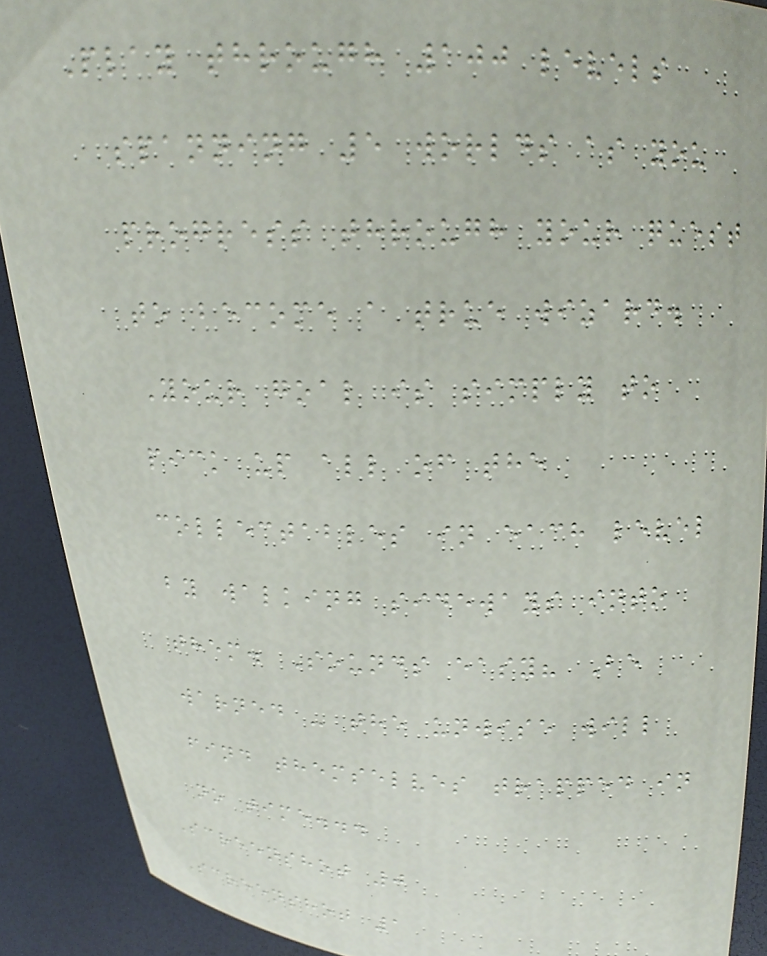Play through 100 levels
spanning 5 worlds as you
progress through your quest
to become a true wizard.
Your goal is simply to
pick up all of the
collectables in each level
by walking sideways into
them. Sounds easy? Be
warned - the unwise will
find themselves trapped in
no time...
Screenshot 0
Screenshot 1
